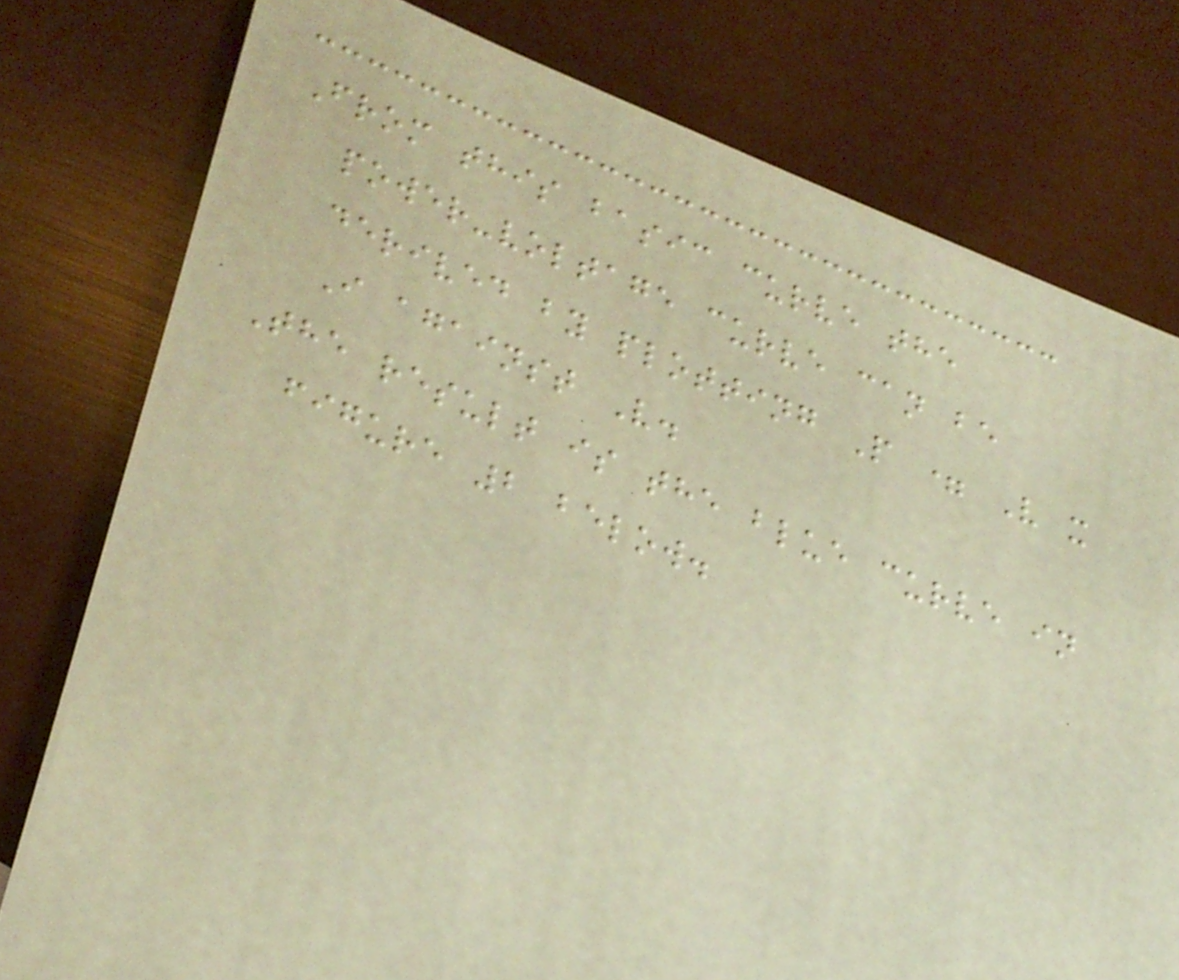From this basic curve the
power-voltage curve can be
derived by plotting P = V x
I against V.
The result is the blue curve in
figure 2 below.
